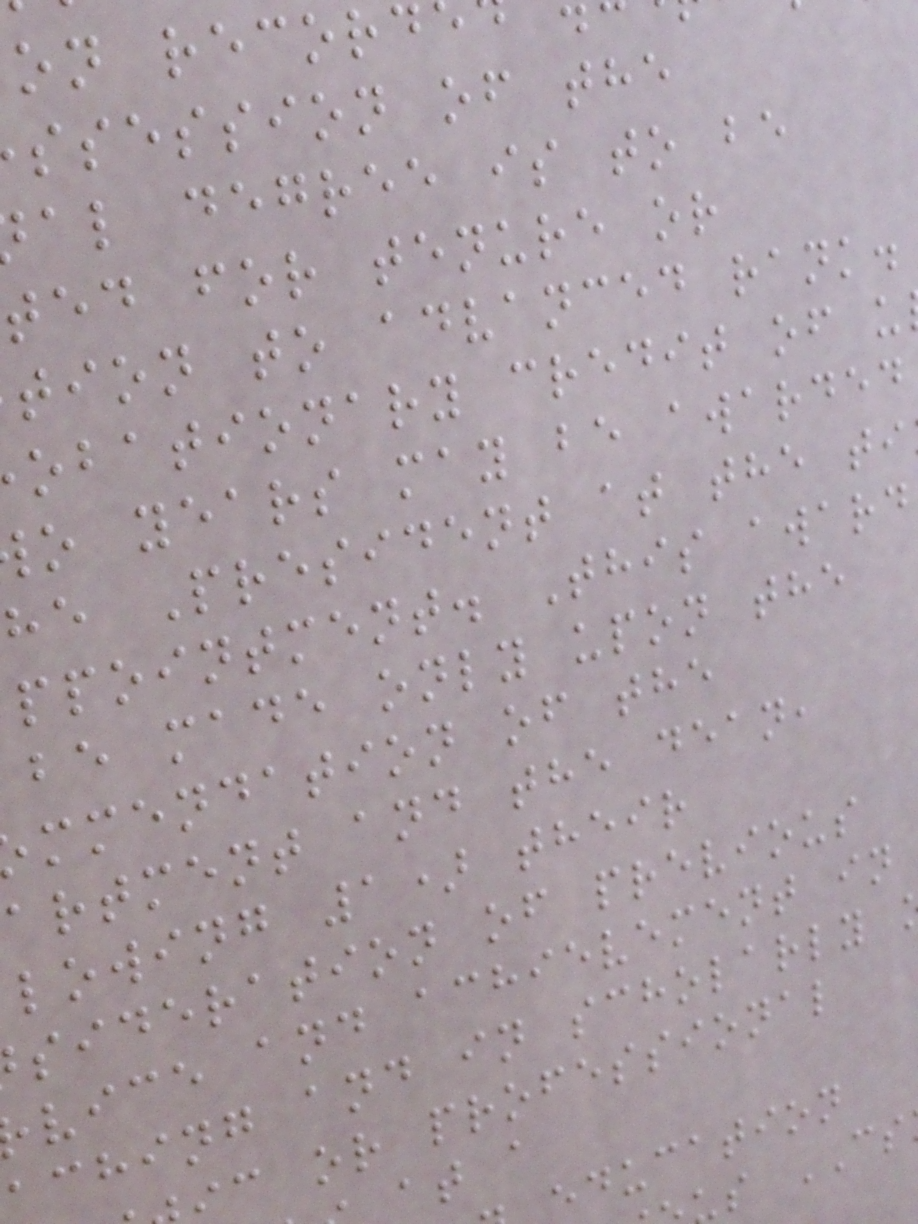on record
ssession of the
al degree is to be
ted for tenure or
tion to advanced rank.
obationary credit of u
o years may be awarded
he President at the ti
ppointment. This award
be made only upon the
mmendation of the
artment and the dean,
lowing 1) their
sideration of previous
vice and achievement in
ching and in scholarly
c or professional
at a
education
